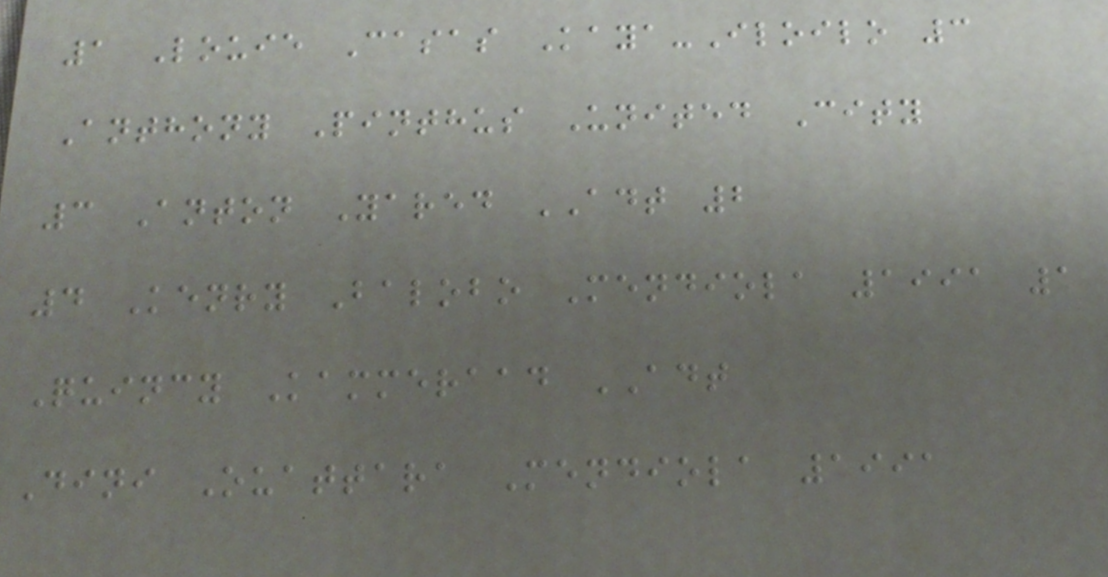1 Louie Casas Kaya-Iloilo 3
Anthony Pinthus United City
3 Anton Yared ADT 2
4 Kenry Balobo Mendiola 1991 1
Quincy Kammeraad ADT
Dini Ouattara Mendiola 1991
